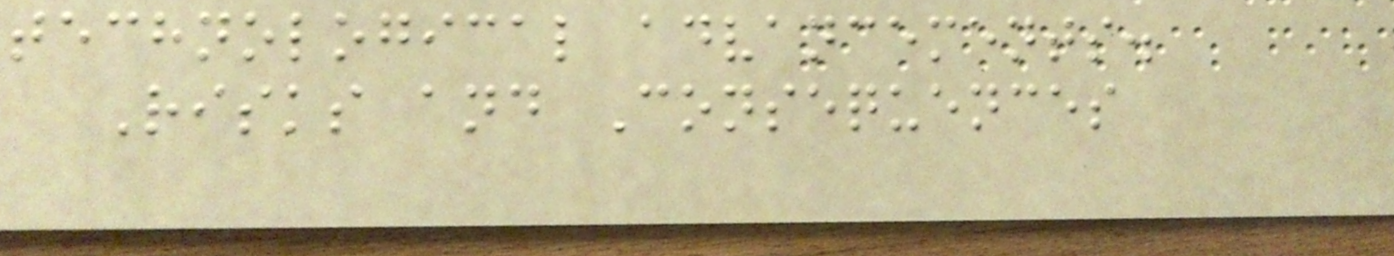technological advancements.
Risks and Consequences
